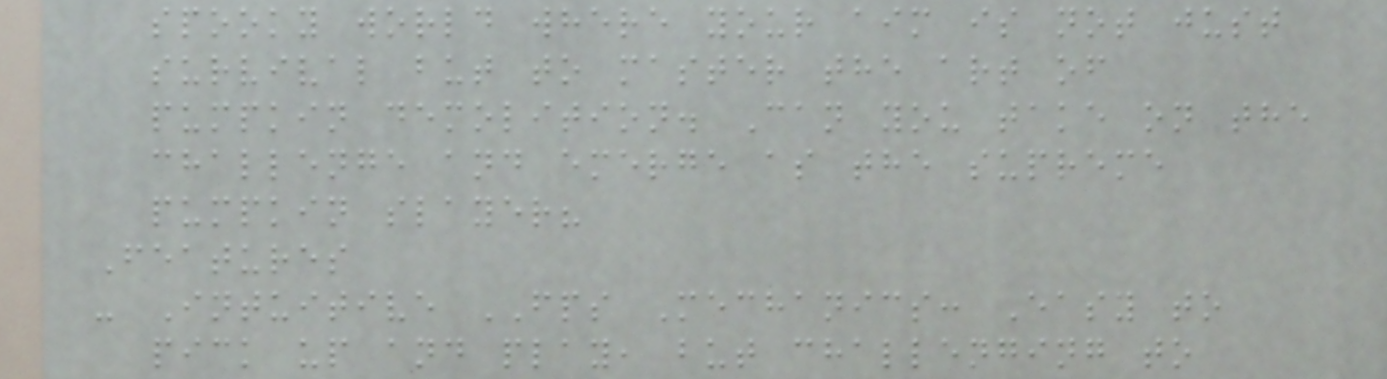spooky world where your aim is not just
survival but to master the art of
pumpkin demolition. Can you take on the
challenge and emerge as the supreme
pumpkin slayer?
Features
- Intuitive FPS Mechanics: Easy to
pick up and play, but challenging to
